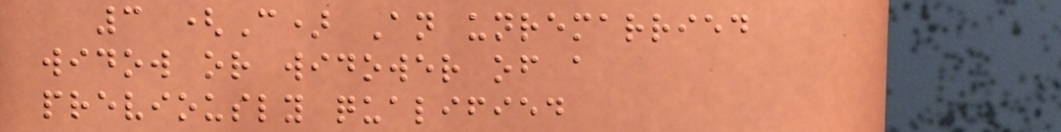3 (C) An unremarried
widow or widower of a
previously qualified
